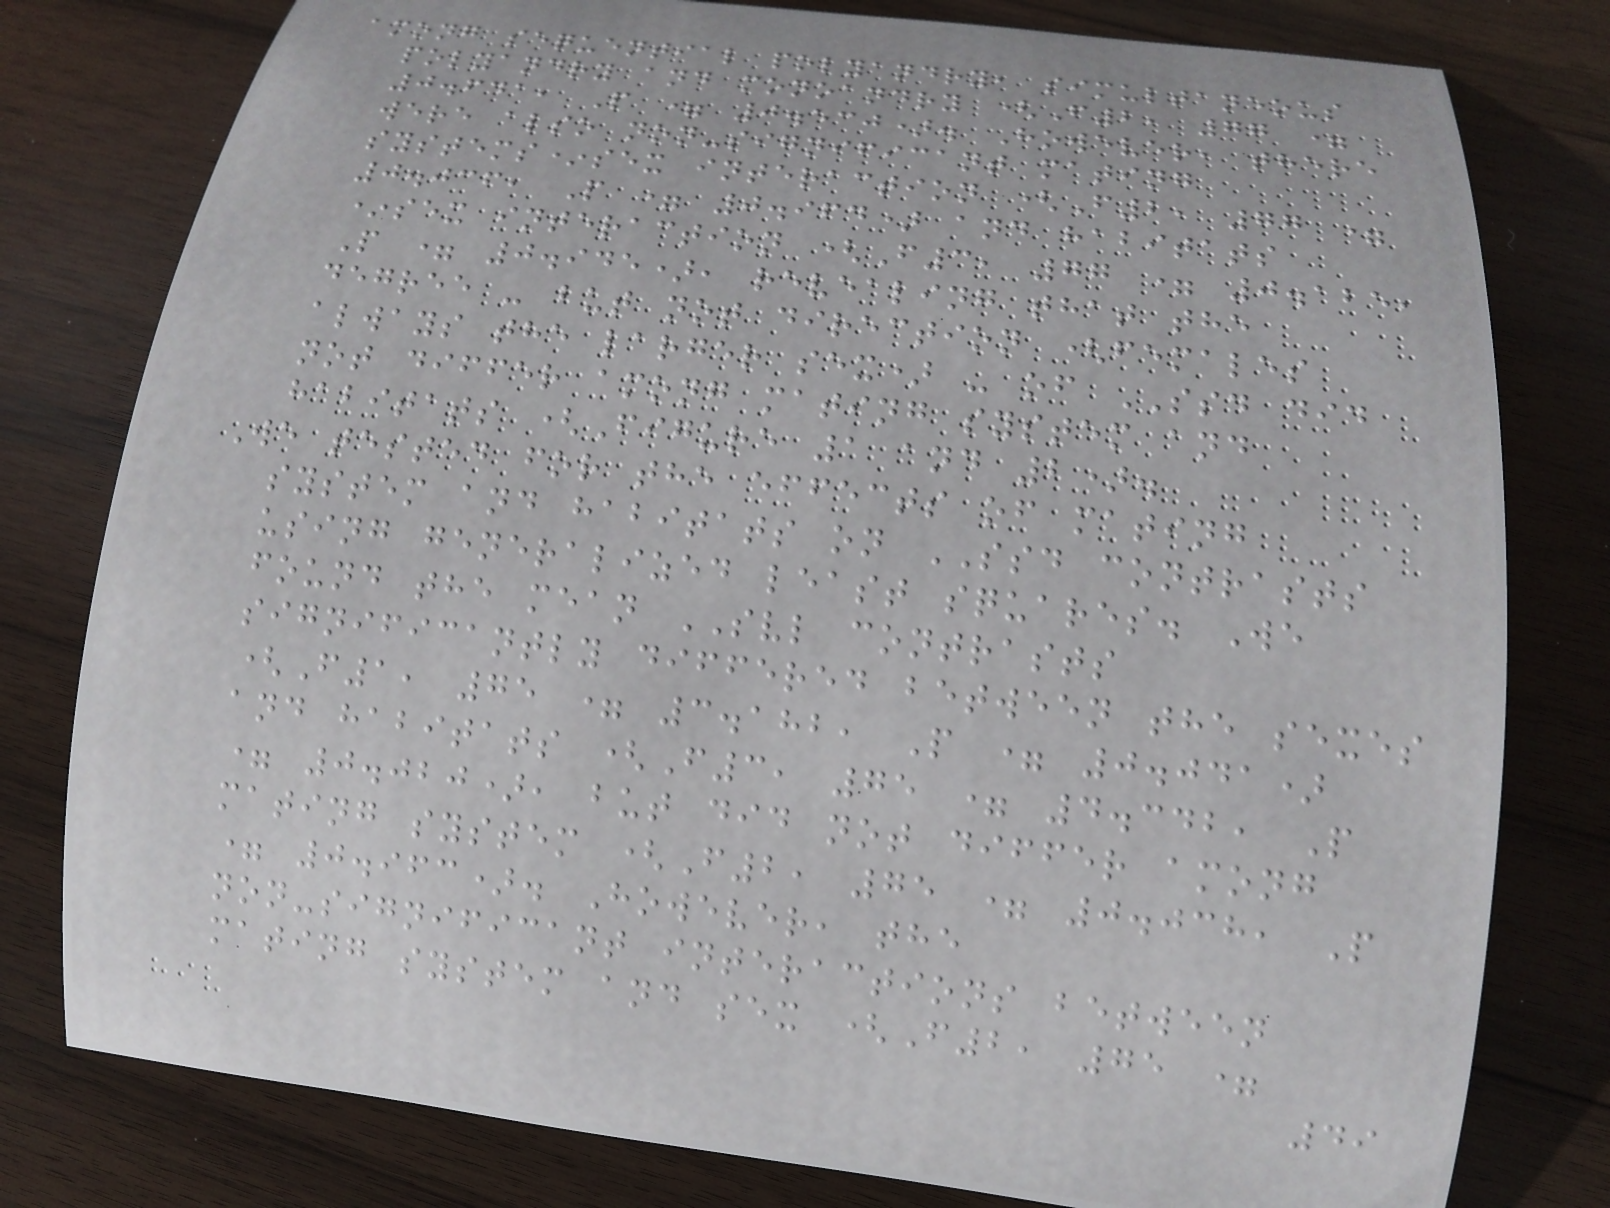among sequential polyandry, simultaneous
polyandry and monoandry (F2, 77 =
0.641, P = 0.530). However, there
were also non-significant mating
systems*sex interaction (F2, 77 =
0.036, P = 0.964) and habitats
*sex interaction (F3, 77 = 0.125,
P = 0.945), revealing that the
degree - but not direction (females
always the larger sex) - of SSD did
not differ among mating system and
habitats (Figure 1 and 2).
We tested for the effects of mating
system and habitats on SSD contrasts
using generalized least squares. We
found the mean SVL contrasts
significantly differed between the sexes
(F1, 75 = 3.182, P = 0.041)
and habitats (F3, 75 = 4.342, P
= 0.020), but did not differ among
mating system (F2, 75 = 0.038, P
= 0.963). However, the
non-significant interactions between
mating system and sex (F2, 75 =
49
